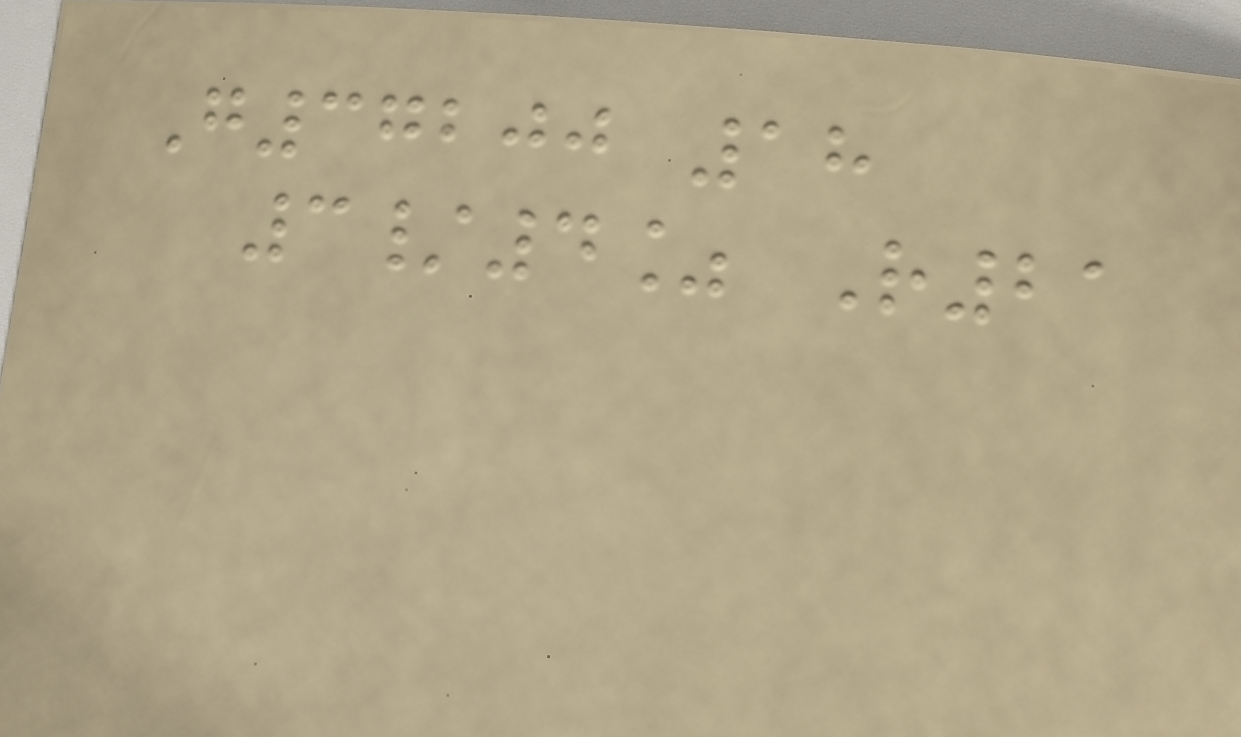G37200 18
3/4% R21
